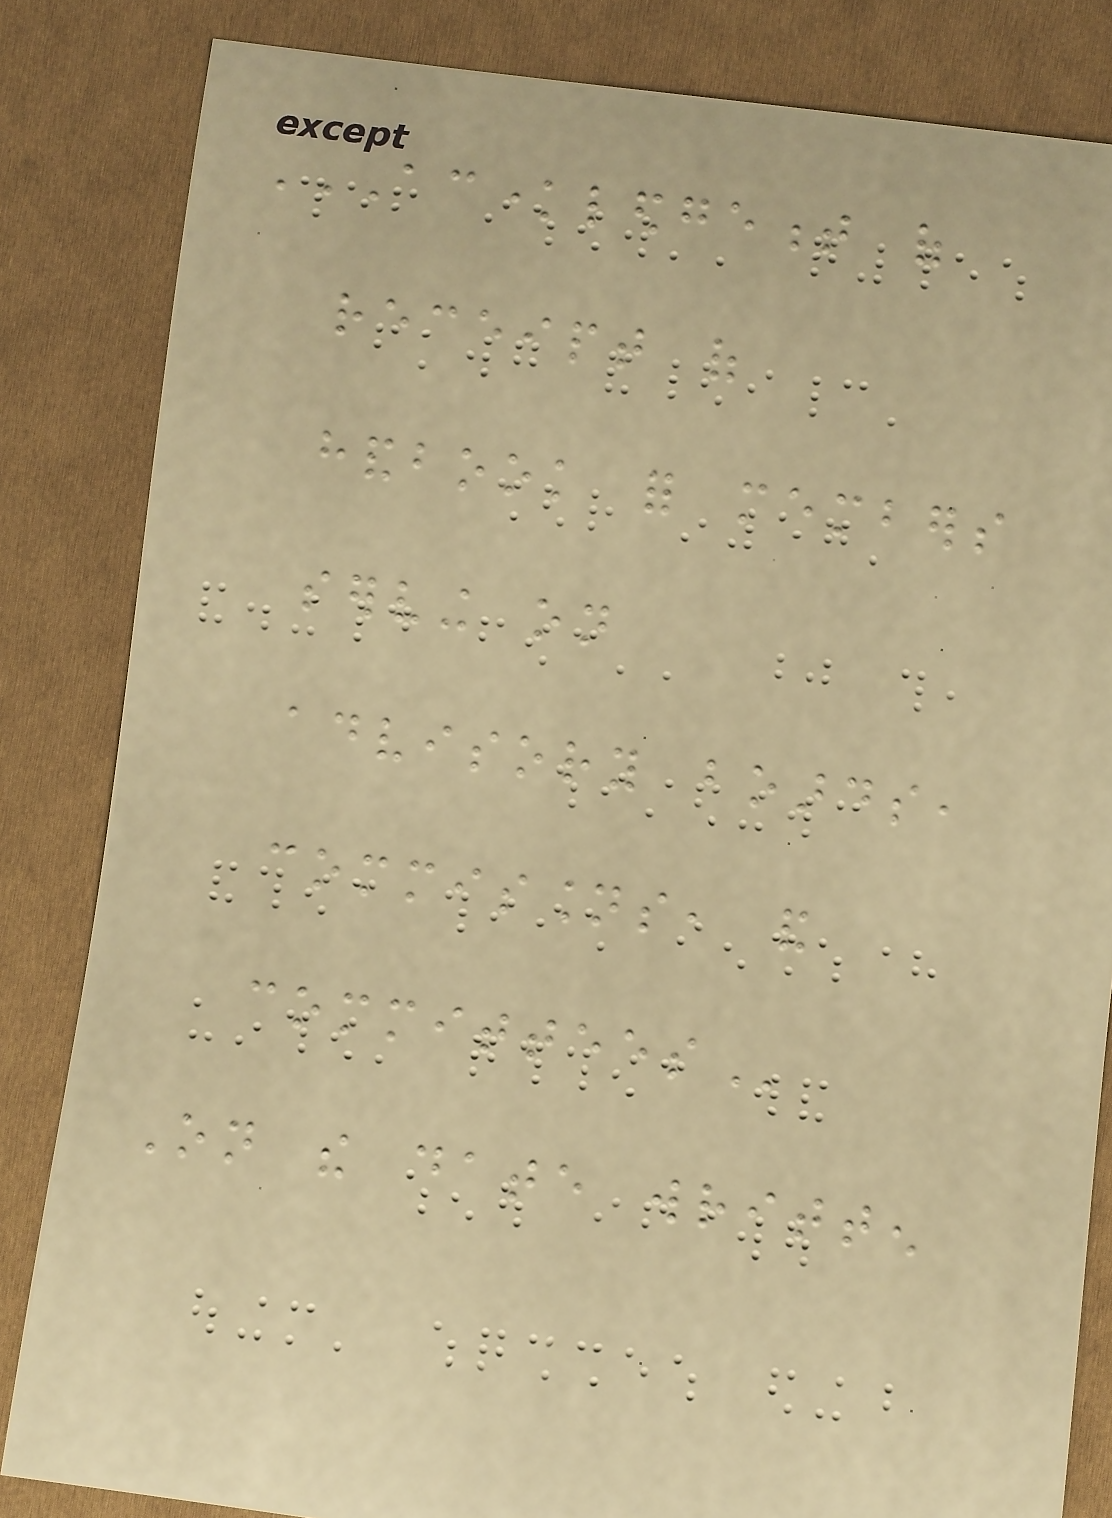ACKNOWLEDGEMENT OF
RECEIPT OF
HANDBOOK FOR MEMBERS
SERVING ON
ADVISORY BOARDS,
COMMISSIONS, AND
COMMITTEES
On the date written
